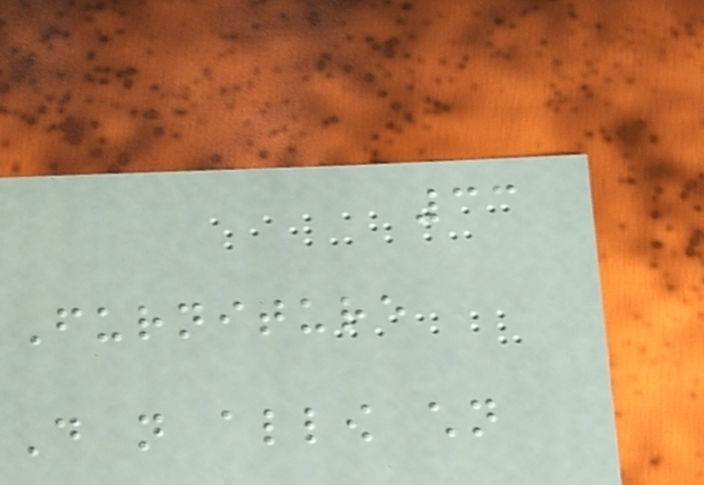33
Furniture
Do not allow children
